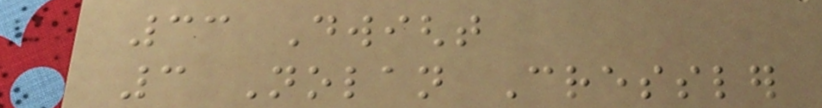33 Dwight
3 Nolan Cressler
